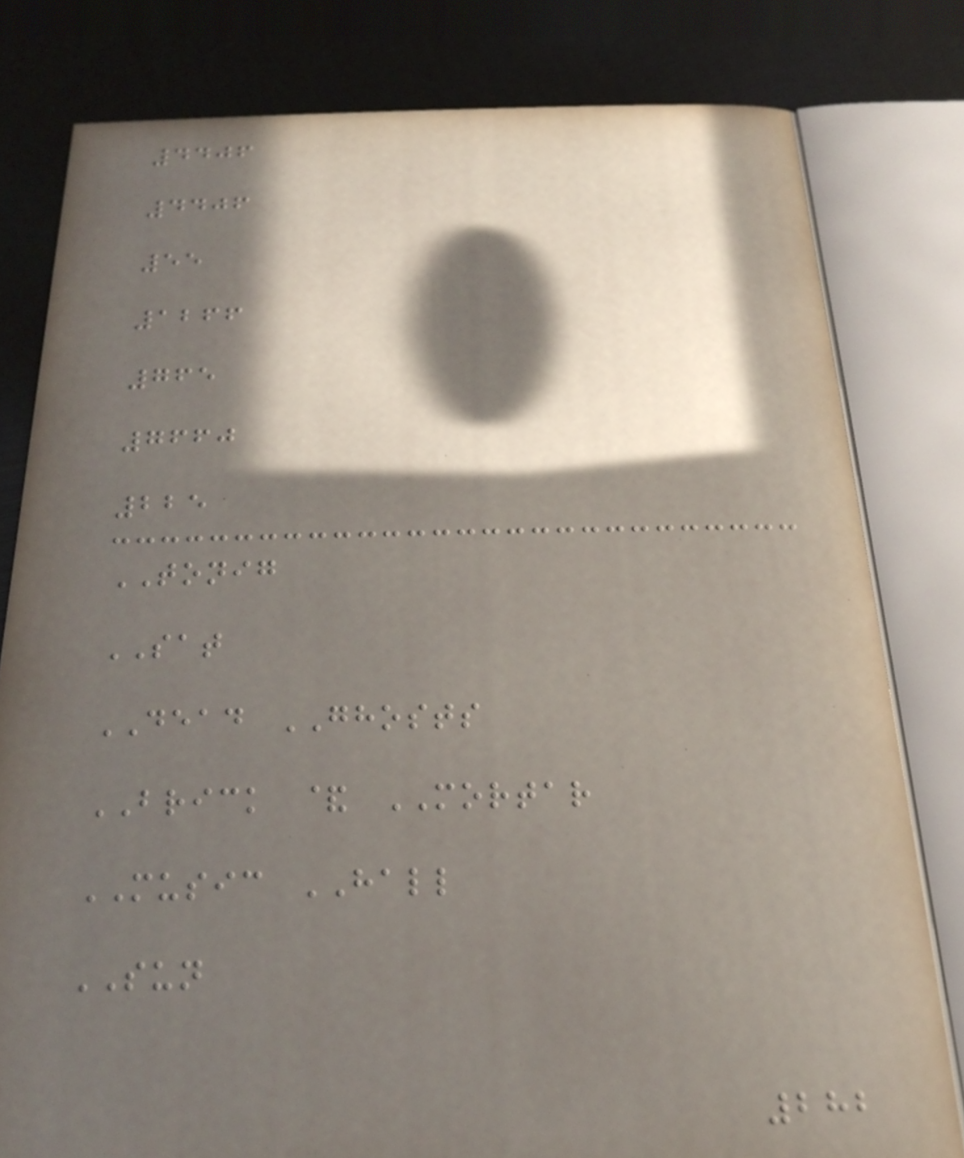4406
4406
55
1266
765
7660
225
TONIG
SAT
DEAD GHOSTS
BRICK & MORTAR
MUSIC HALL
SUN
282
